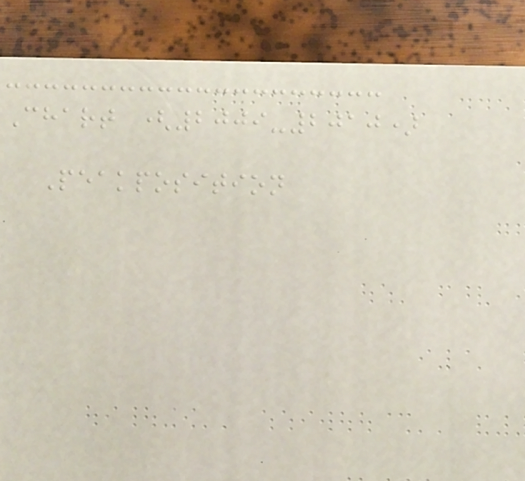Chart (2009-2010)
Peakposition
